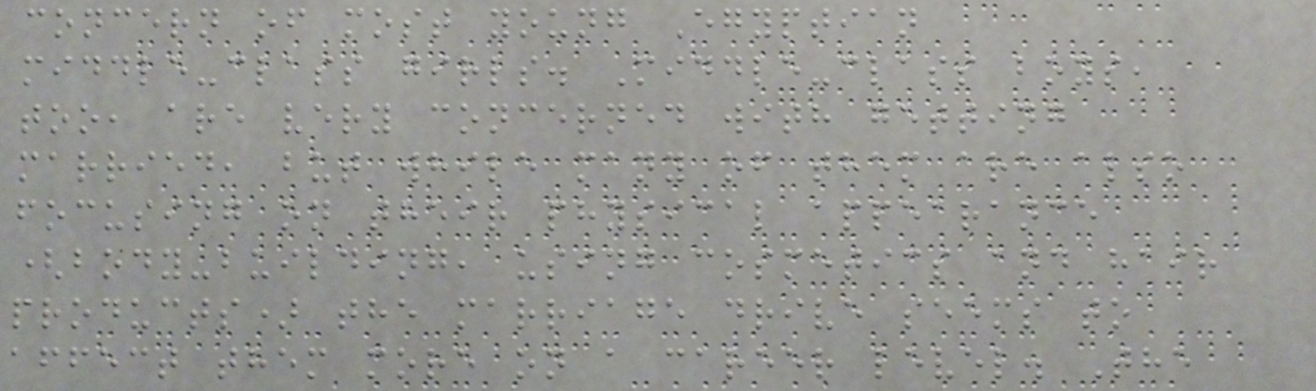concern of most young Egyptian
middle-class girls. Middle-class boys,
too, are very concerned with getting
married, but while many of them are also
focusing on their physical appearance
(body-building, using cosmetics and hair
products) the marriage drive seems to
affect them more on a career level. The
